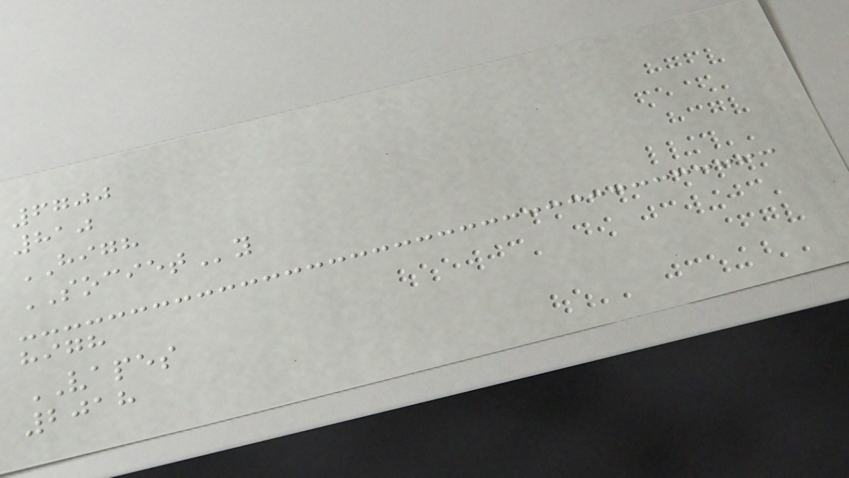6700
810
HIGH
SOCIETy
high
VAPES
2018
